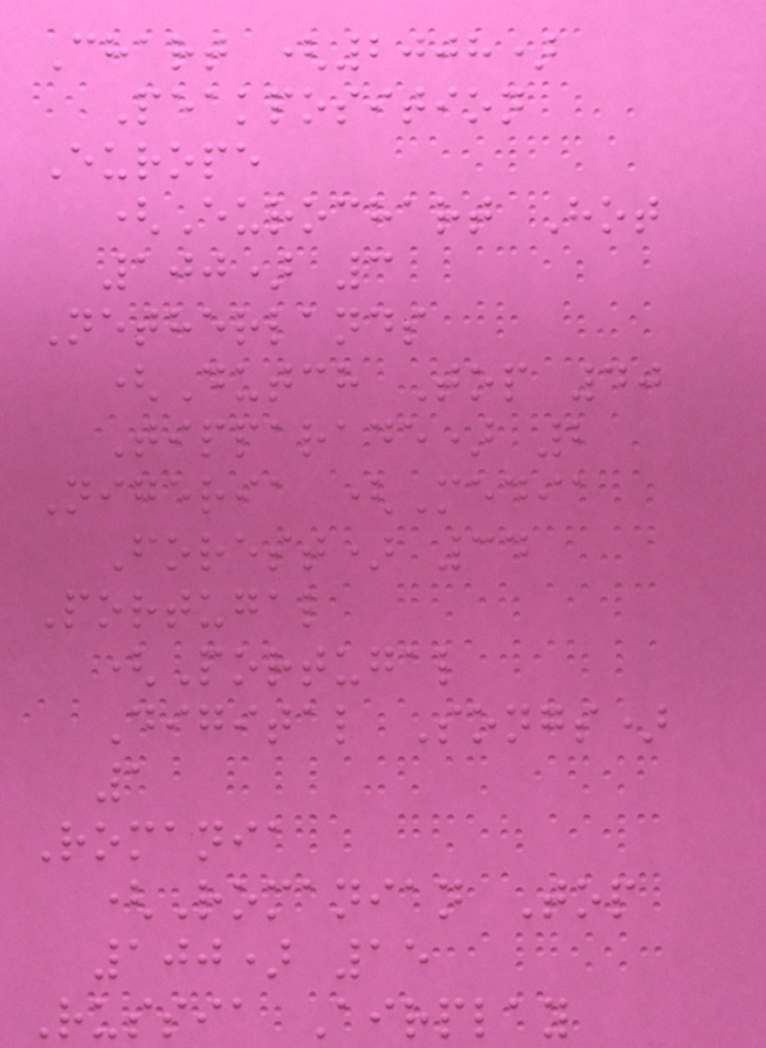Chart (2008)
Peakposition
Europe
(Eurochart Hot
100) 3
Netherlands
(Dutch Top 40
Tipparade) 2
Nigeria (Media
Forest) 34
Portugal
(Portugal
Digital Songs)
1
Romania
(Romanian Top
100) 15
Russia Airplay
